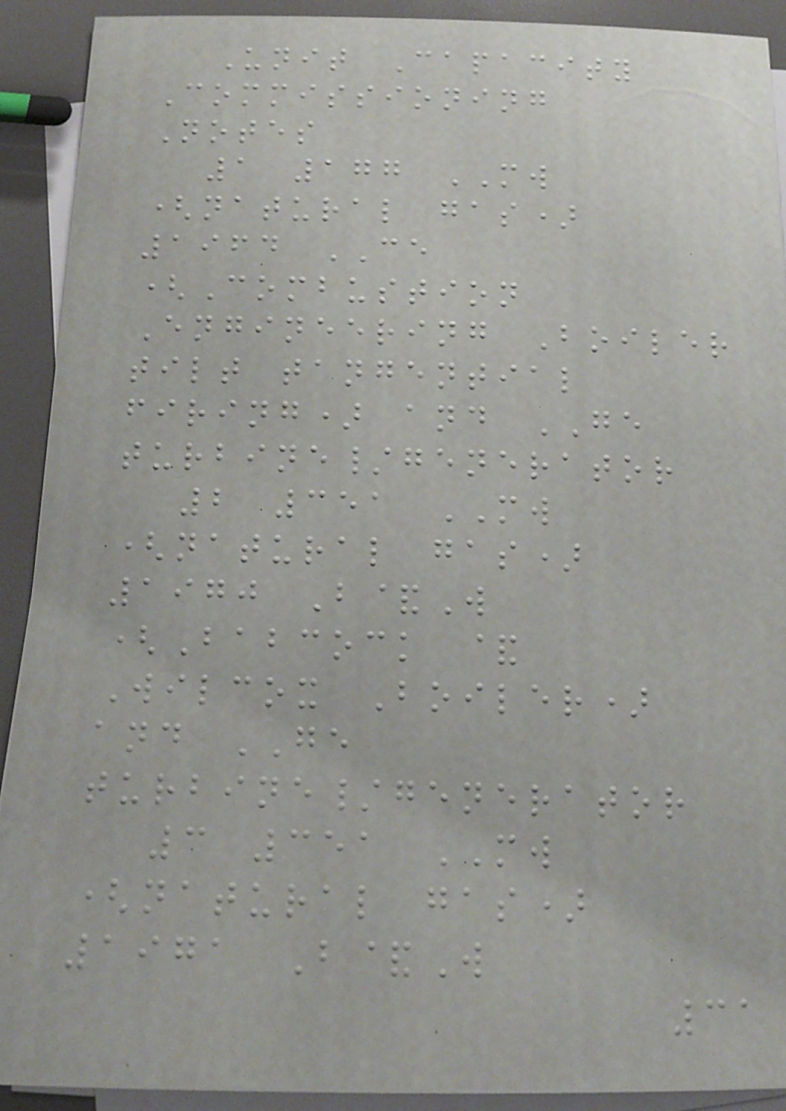Unit Capacity
Commissioning
Notes
1 177 MW
(natural gas)
1964 CE
(Combustion
Engineering Boiler
tilt tangential
firing) and GE
turbine/generator
2 351 MW
(natural gas)
1970 B&W
(Babcock &
Wilcox Boiler)
and GE
turbine/generator
3 351 MW
(natural gas)
1971 B&W
31
